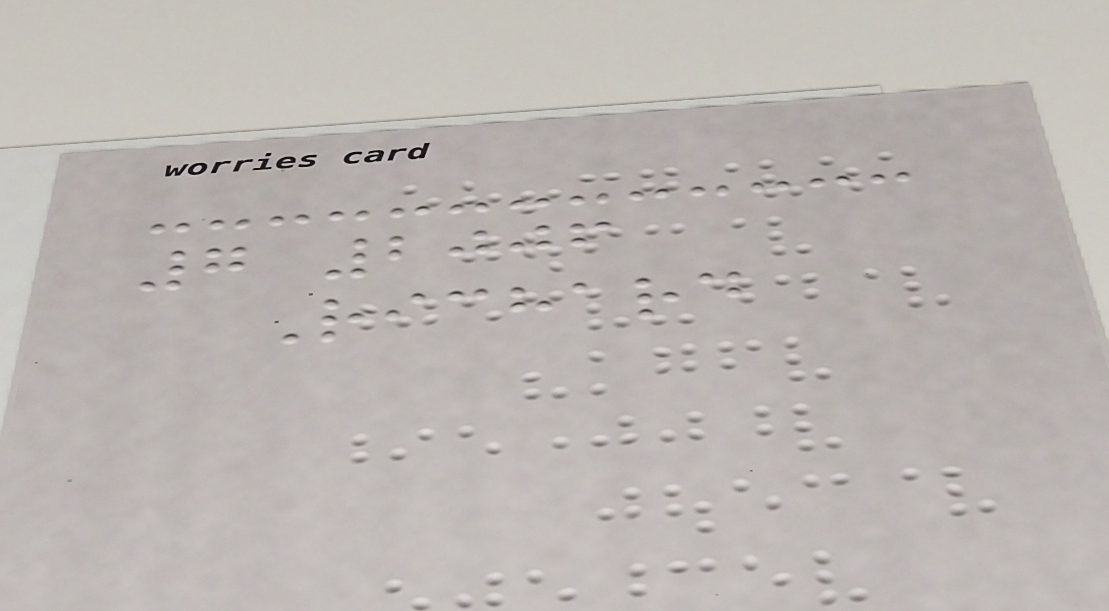7 2006
Richard
